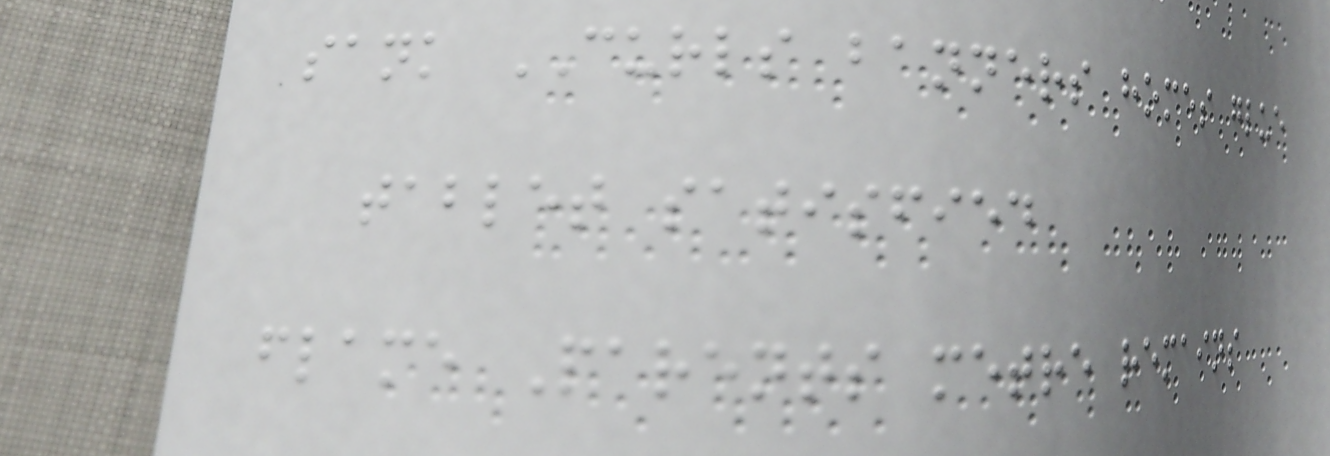sank CURLS banners homes glue
tablet satisfied
flame Parents metre remains
